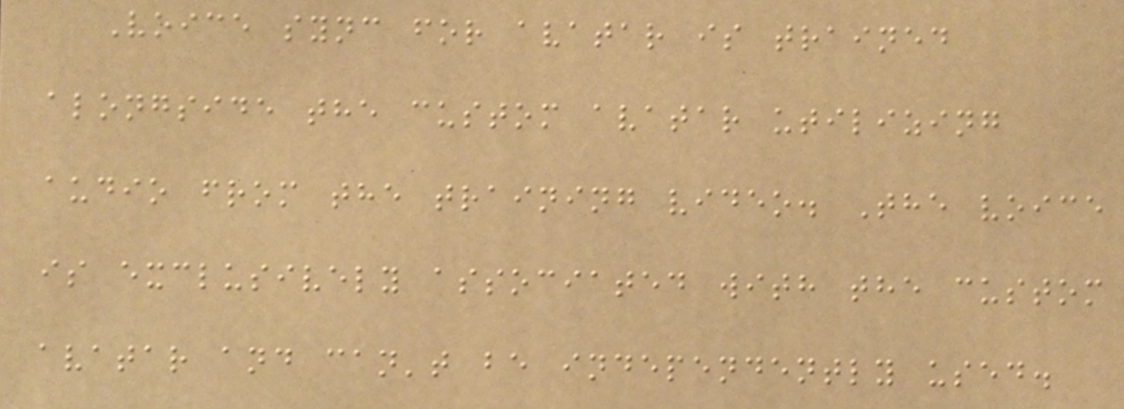Voice sync for avatar is trained
alongside the custom avatar utilizing
audio from the training video. The voice
is exclusively associated with the custom
avatar and can't be independently used.
